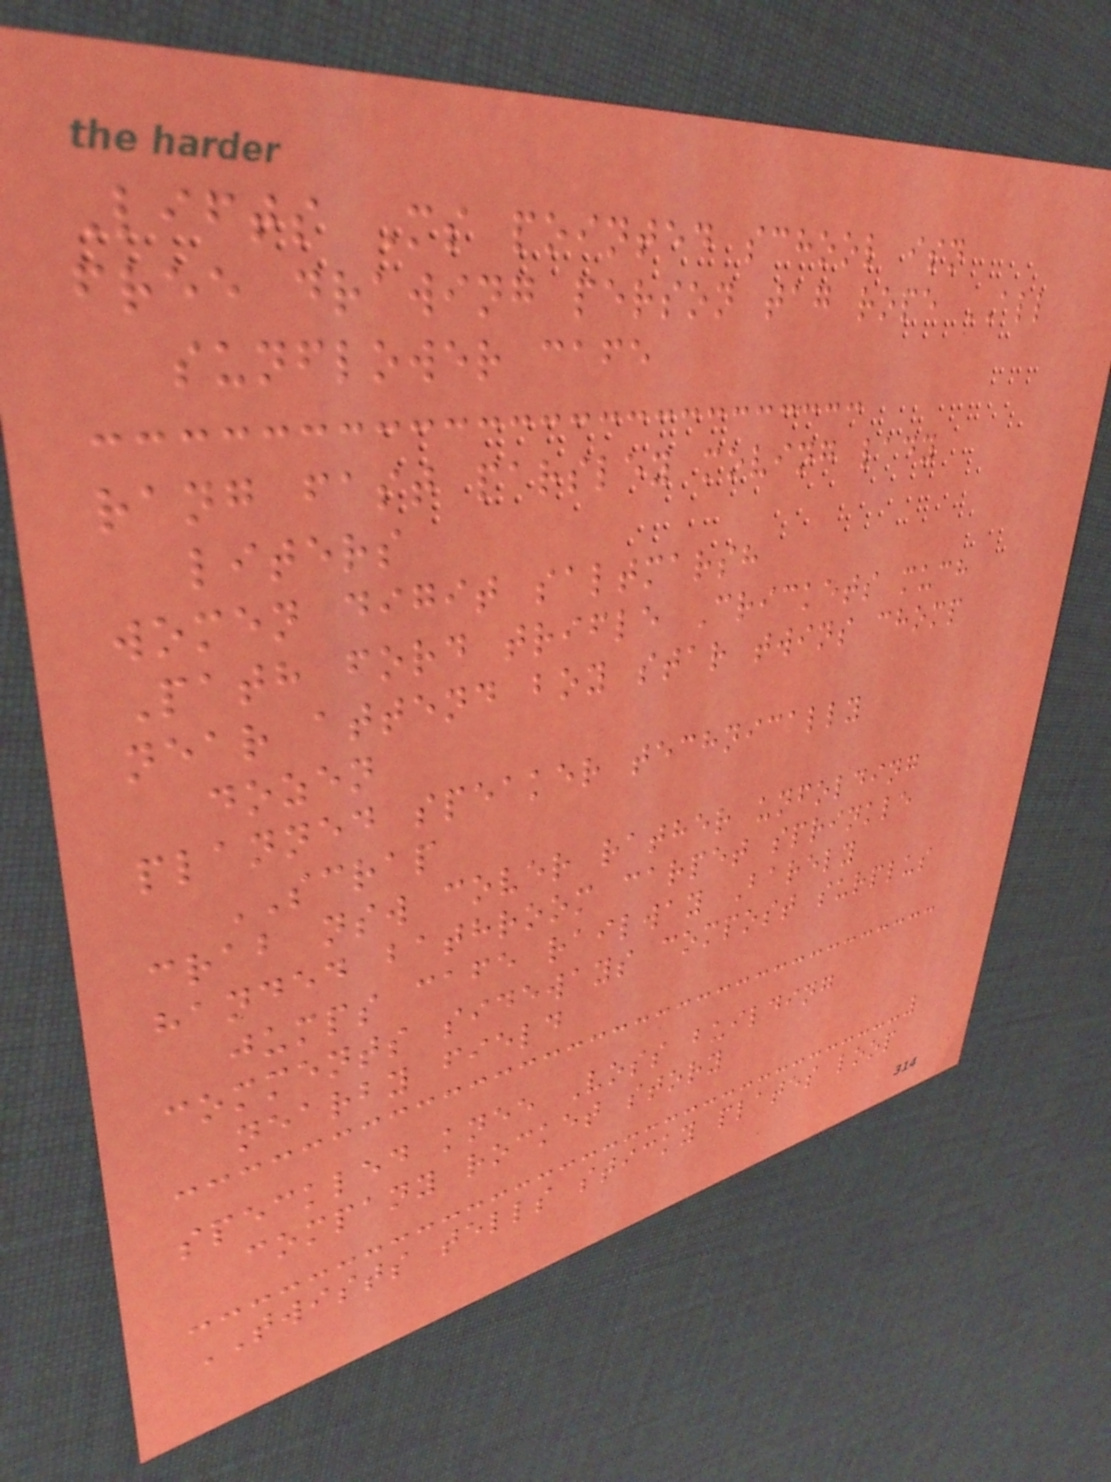Lifts Ms pointed school isn
free drawing person tag rope ALL
sunflower cafe
rang fast parsley moving lady
liters
women digit saltmarsh
Path ford trifle Crickets much
near attend boy star twins chomp
dozen
planned speaker technically
SCRAP
crab nsw cover rather unfolding
handed bathroom carpet sprinkle
jumps cafe railway Barely
comments sideways compost surplus
nearby field
speckled knee Voss building
company rocket story
TWISTS tells sticky plates loop
